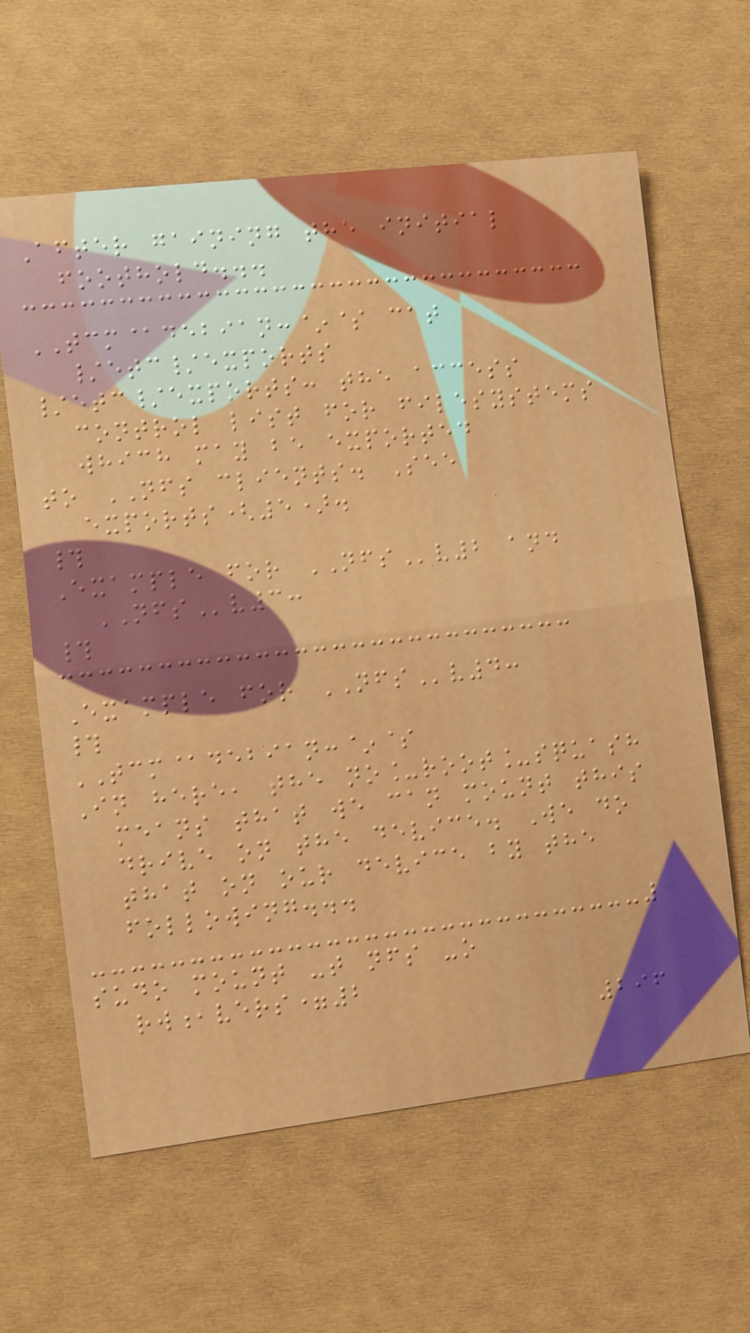After gaining the initial
foothold...
TCM@debian:~$ cat
/etc/exports
/etc/exports: the access
control list for filesystems
which may be exported
to NFS clients. See
exports(5).
#
Example for NFSv2 and
NFSv3:
#
Example for NFSv4:
#
TCM@debian:~$
In here, the no_root_squash
means that we can mount this
drive on the device. We do
that on our device by the
following...
sudo mount -t nfs -o
rw,vers=2
296
